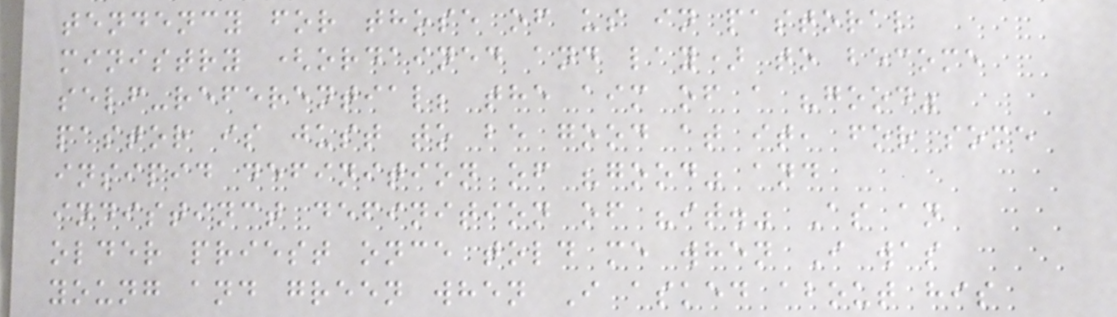tendency for those of us in pastoral
ministry (ordained and lay) to become
self-referential; the aim of a "good"
pastor is just to be good at it, for some
insipid definition of "good" and
indistinct definition of "it." As an
older priest once told me when I was
young and green when I asked about his
